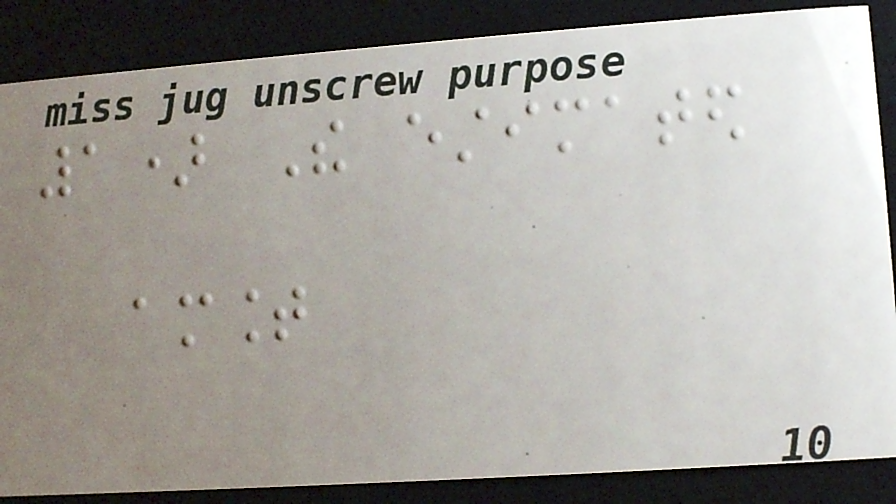1) The estimated
amount
